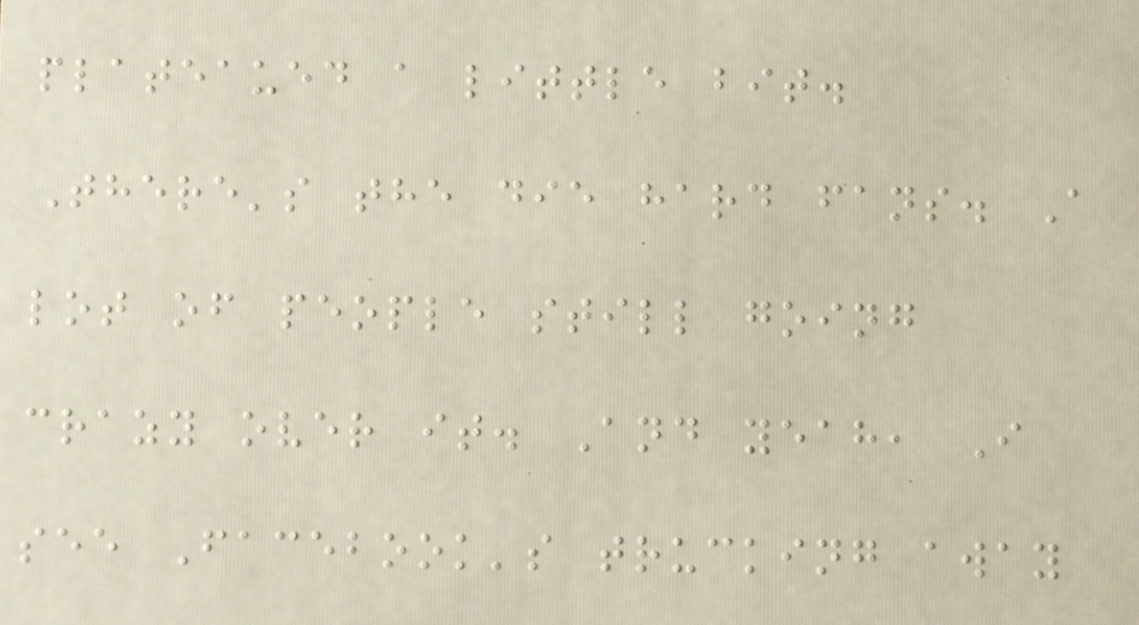plateaued a little bit.
There's the die hard fans. A
lot of people still going
crazy over it. And yeah, I
see Facebook's trucking away
